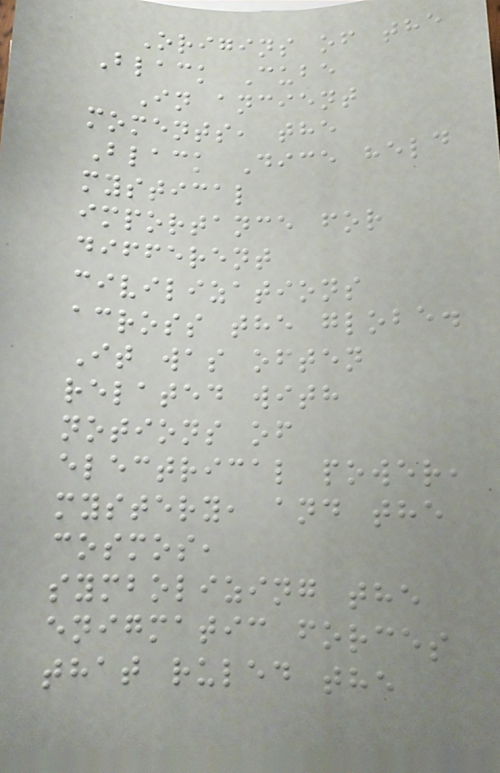Origins of the
Black Cube
In ancient
moments, the
Black Dice held
mystical
importance for
different
civilizations
across the globe.
It was often
related with
notions of
electrical power,
mystery, and the
cosmos,
symbolizing the
enigmatic forces
that ruled the
